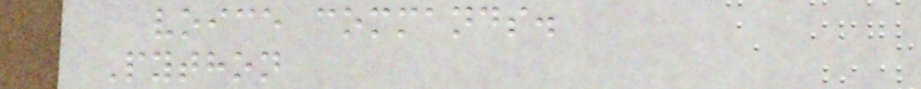voice commands.
Python
